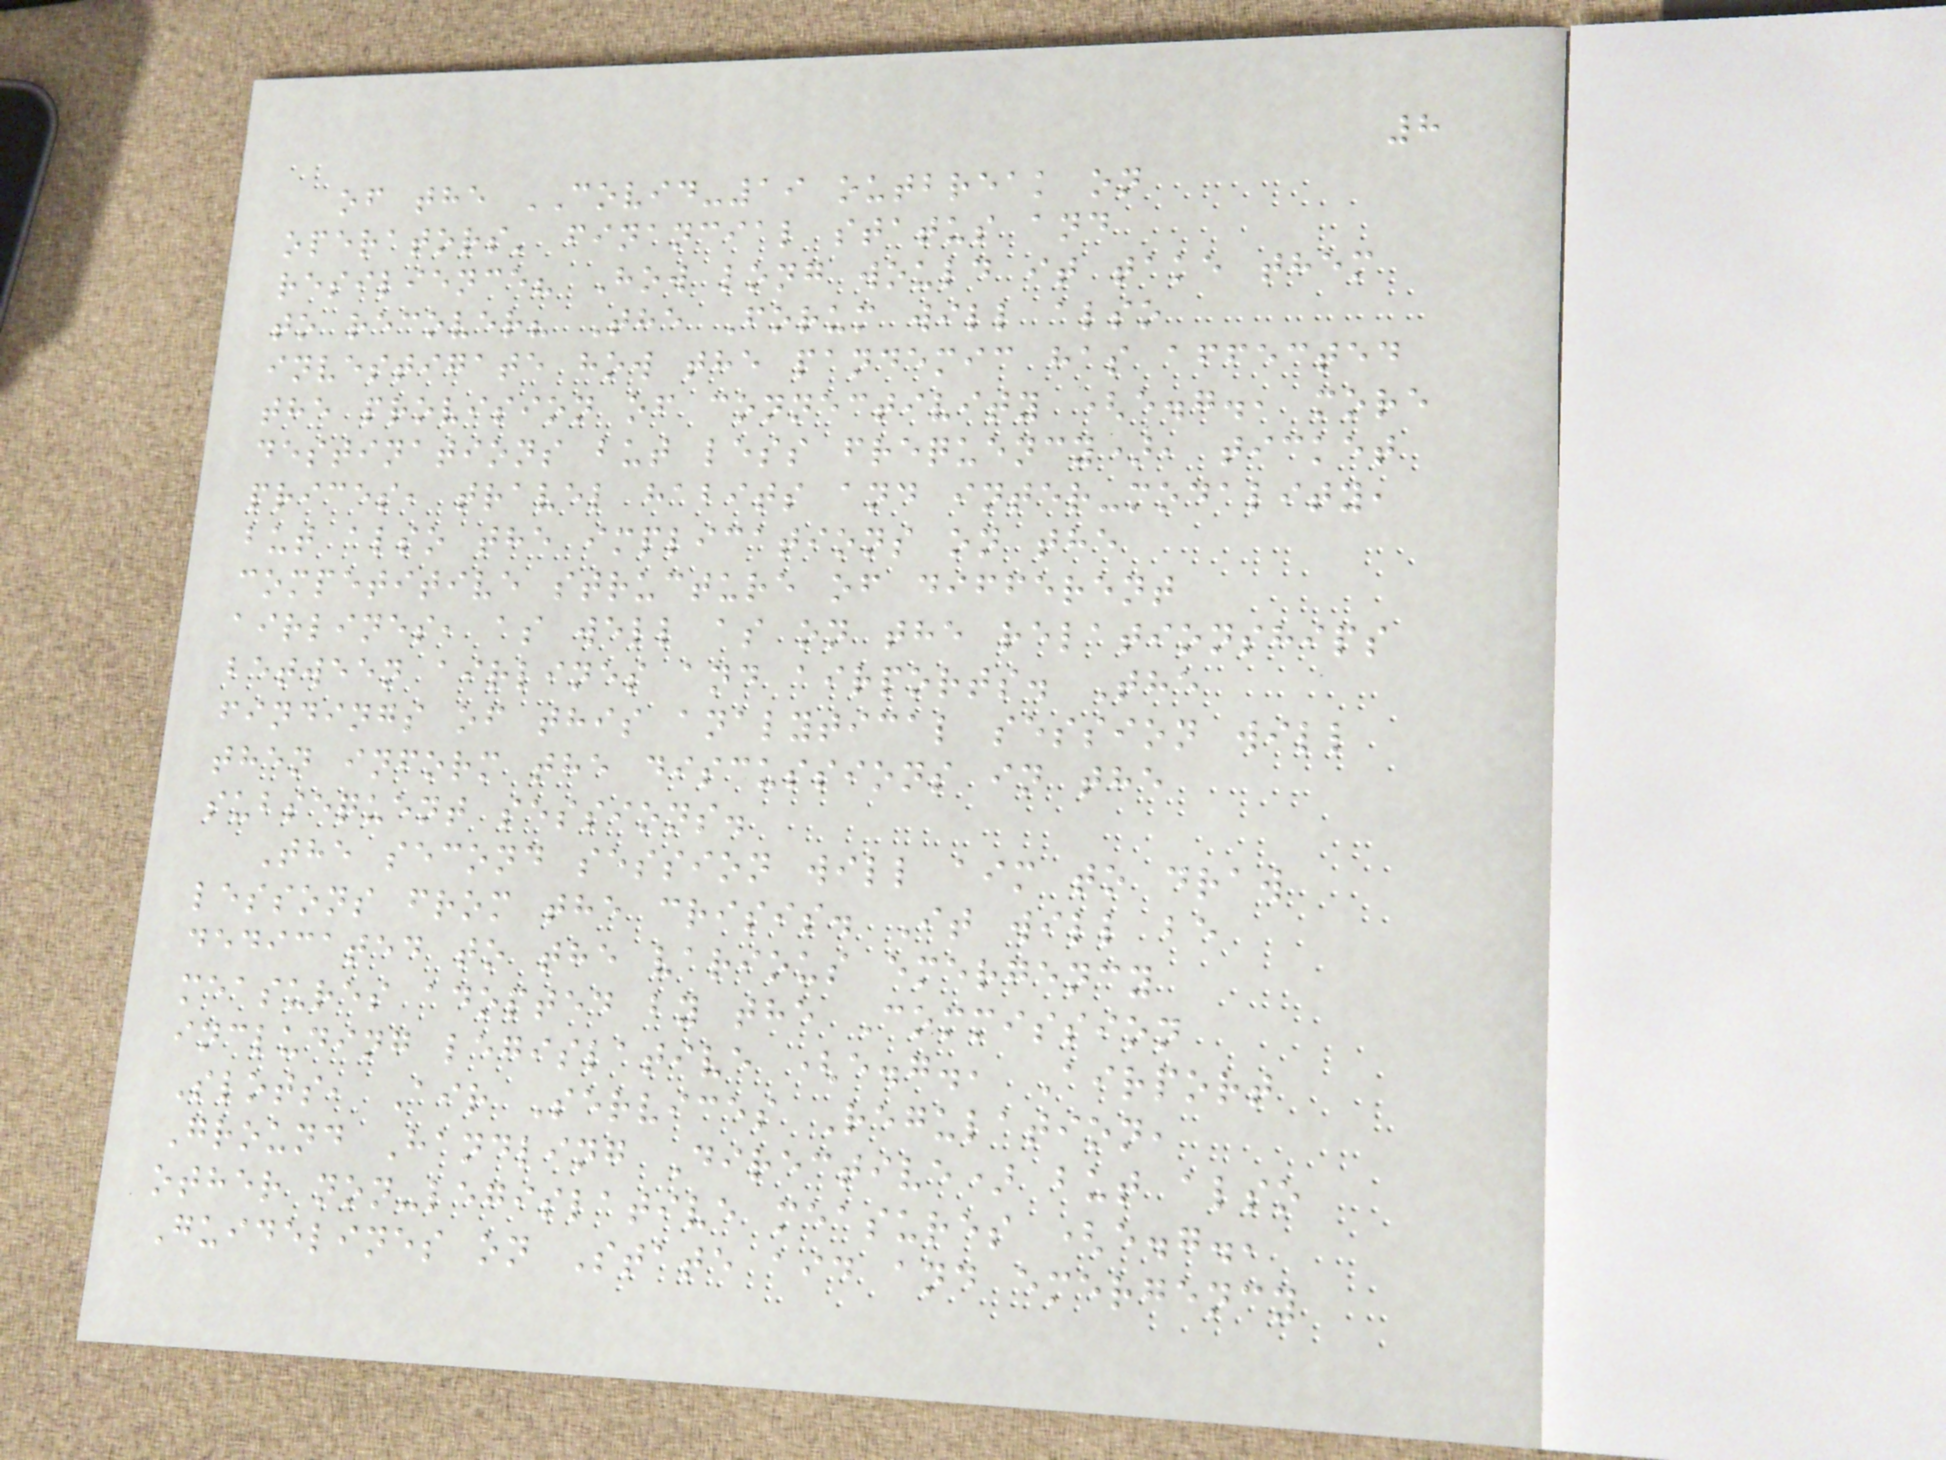8
of the COVID-19 outbreak on
operators' financial status and
resilience? How long would it take them
to recover? The Forum will also
investigate how the pandemic has affected
the provision of connectivity (e.g., more
destinations but less frequency), ticket
prices, travel habits and inter-modality,
but also the implications on the
competitive structure of different
airlines, as well as on the relationships
between airlines and airports. The
findings of this analytical session will
then inform the discussions in the
subsequent sessions.
The second session will aim to draw
lessons from the crisis. It will be
dedicated to the various emergency
measures adopted by the Commission
including legislative (e.g., Airport
Slots, Air Services Regulation,
Ground Handling Directive) but also
other non-legislative measures (e.g.,
Guidelines on State aid and emergency
